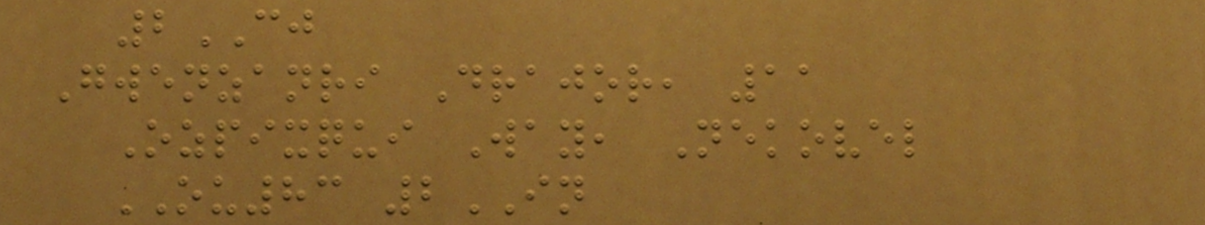2CJ
Gwenzanri Drajor, 11
Ozpixqui Way, Nekovel
OU83 2IN
